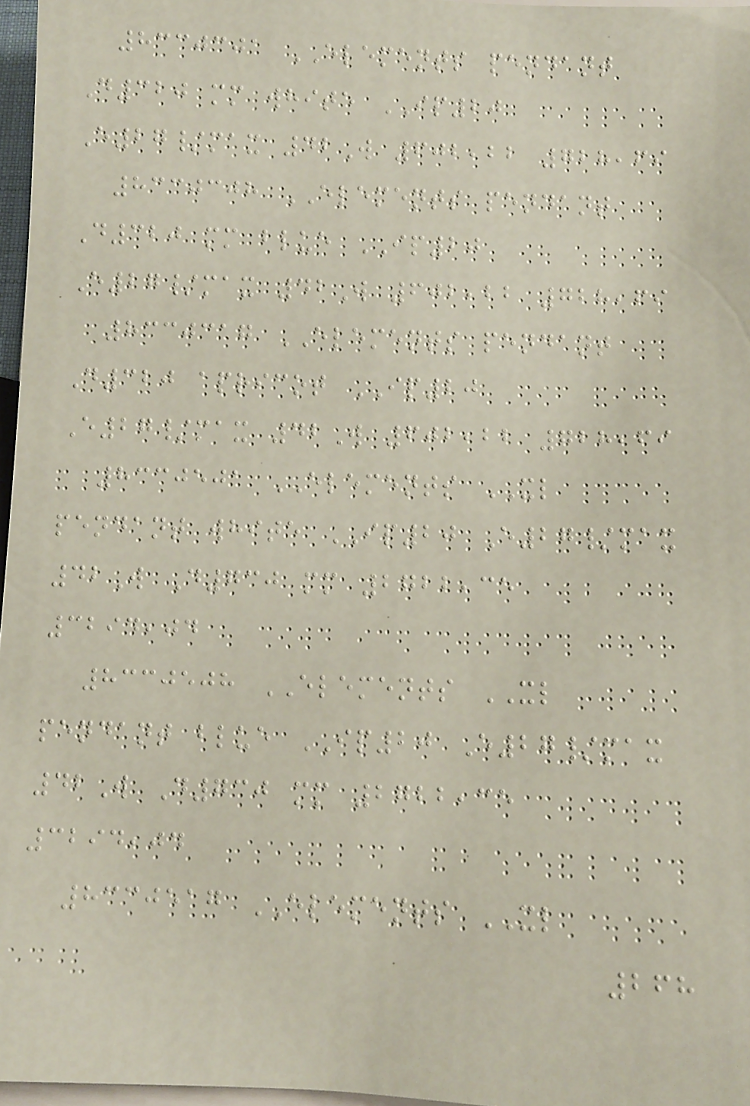8330301 ELEMENTS pendant
D320 mm white IP20
E27/max 42W 602,22 728,69
8330308 ELEMENTS pendant
D320 mm blue IP20
E27/max 42W 602,22 728,69
8330317 ELEMENTS pendant
D320 apricot IP20
E27/max 42W 602,22 728,69
8330501 ELEMENTS XL
pendant white IP20 E27/max
42W D730 mm 2722,35
3294,04
8330508 ELEMENTS XL
pendant blue IP20 E27/max
42W D730 mm 2722,35
3294,04
8330517 ELEMENTS XL
268
